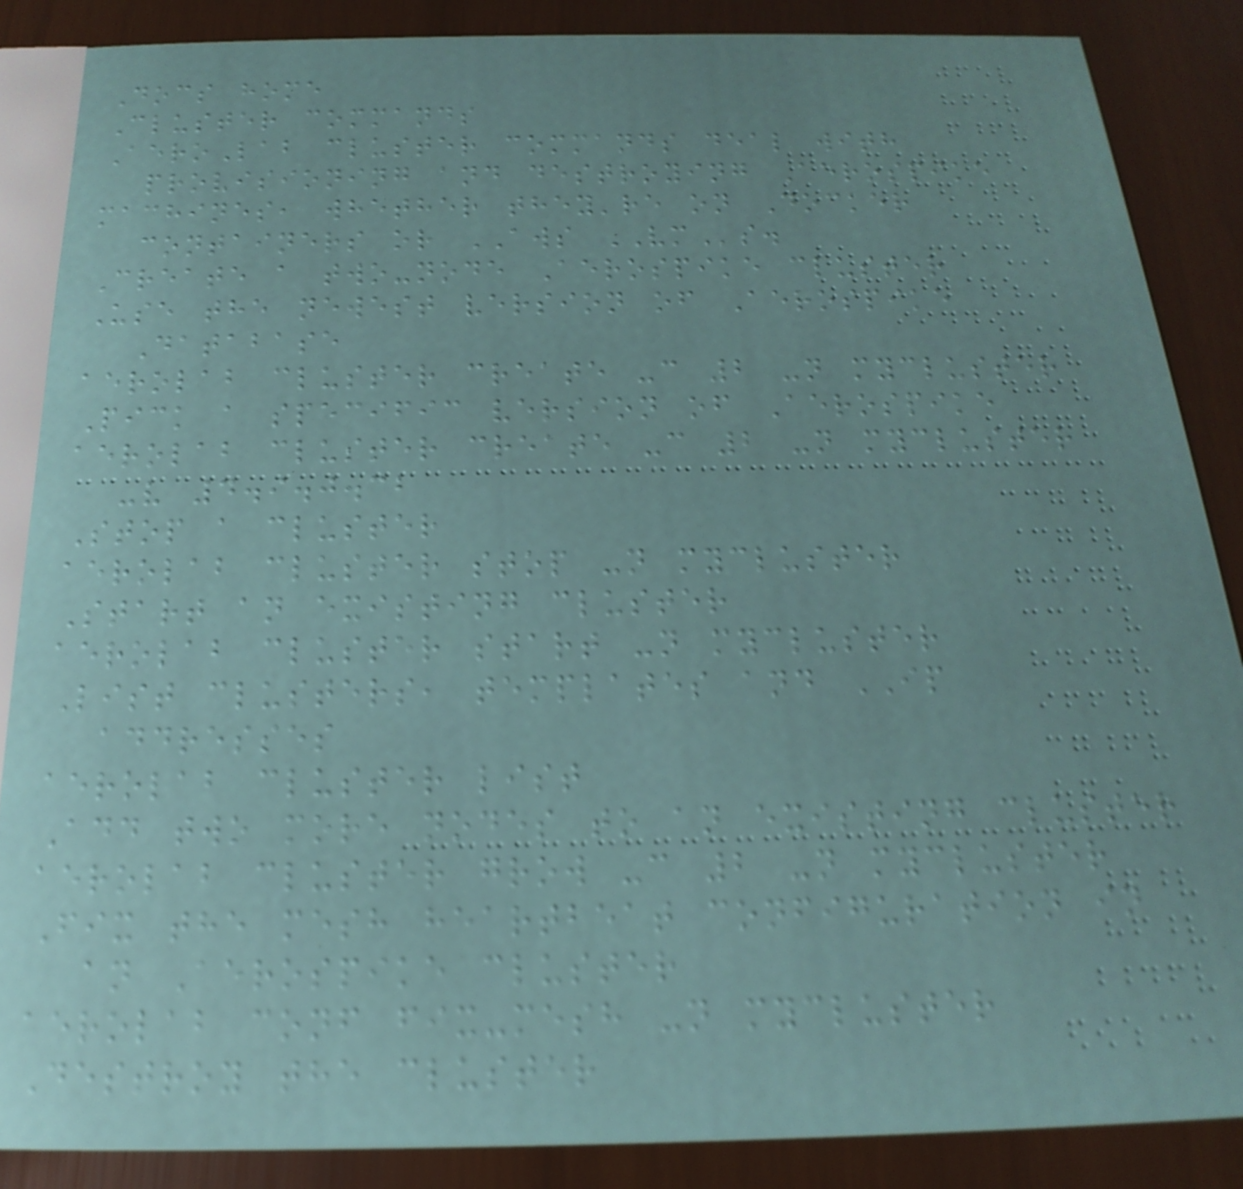Docs home
Cluster commands
AeroLab cluster commands deal with
provisioning and destroying Aerospike
machines, whether they're on Docker
containers or AWS VMs.
Create a two-node Aerospike cluster
Use the newest version of Aerospike
Database
aerolab cluster create -c 2 -n mycluster
Pick a specific version of Aerospike
aerolab cluster create -c 2 -n mycluster
-v 4.9.0.32
Stop a cluster
aerolab cluster stop -n mycluster
Start an existing cluster
aerolab cluster start -n mycluster
List clusters, templates and IP
addresses
aerolab cluster list
Add two more nodes to an existing cluster
aerolab cluster grow -c 2 -n mycluster
Fix the mesh heartbeat configuration in
an Aerospike cluster
aerolab conf fix-mesh -n mycluster
Destroy the cluster
